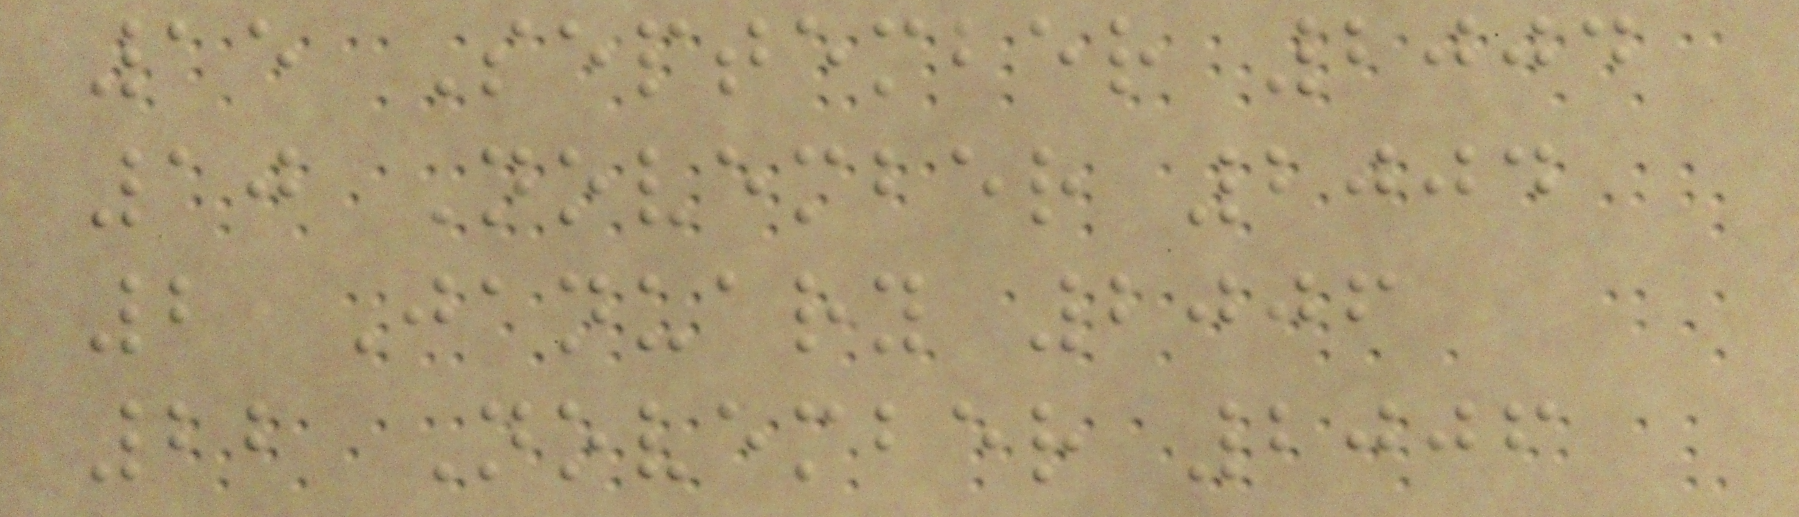15 September 2004
10 November 2004
2 January 2006
22 November 2006
